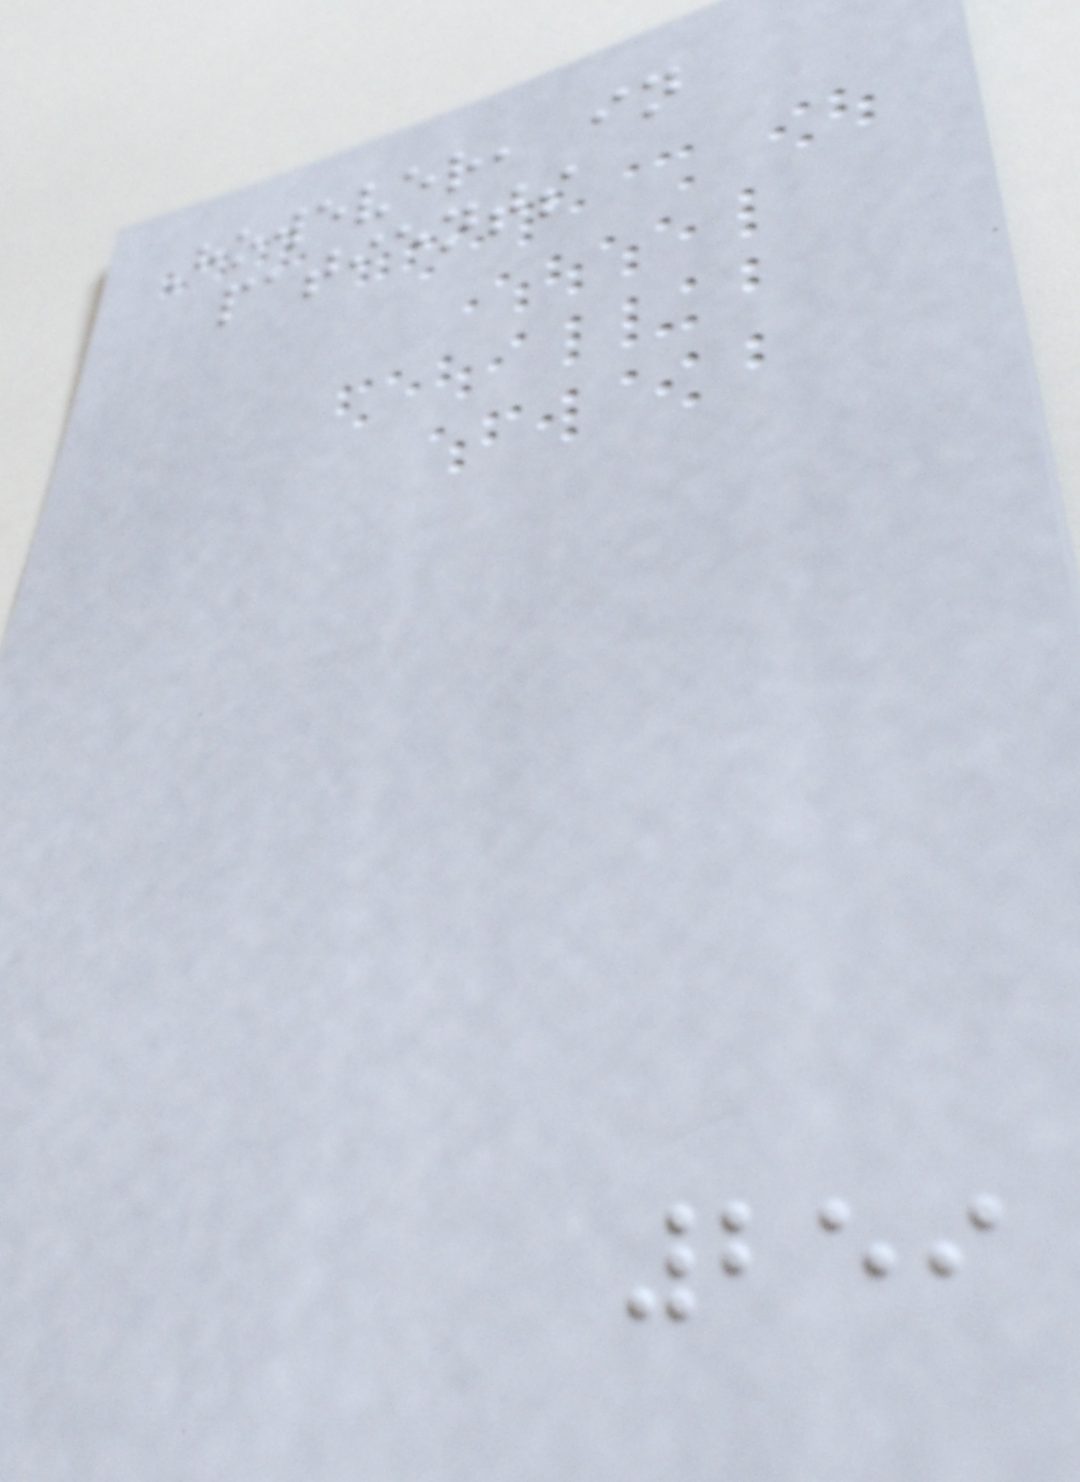However, in
patients
259
